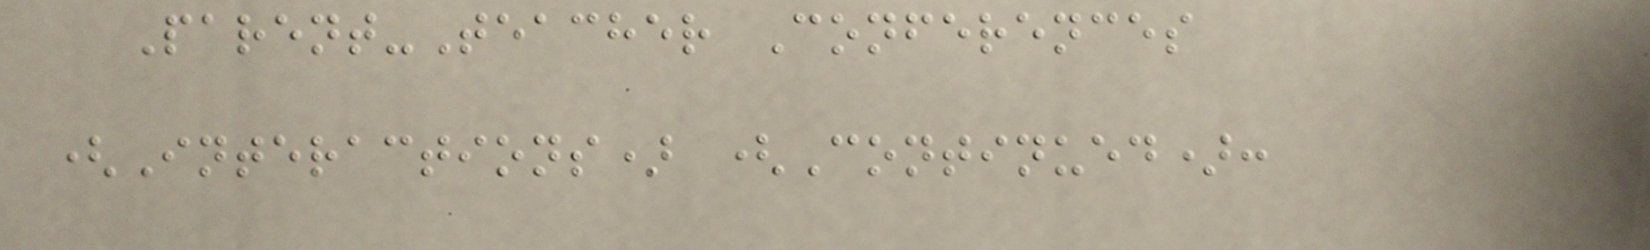Parent-Teacher Conferences
(Interactions) (Continued):
